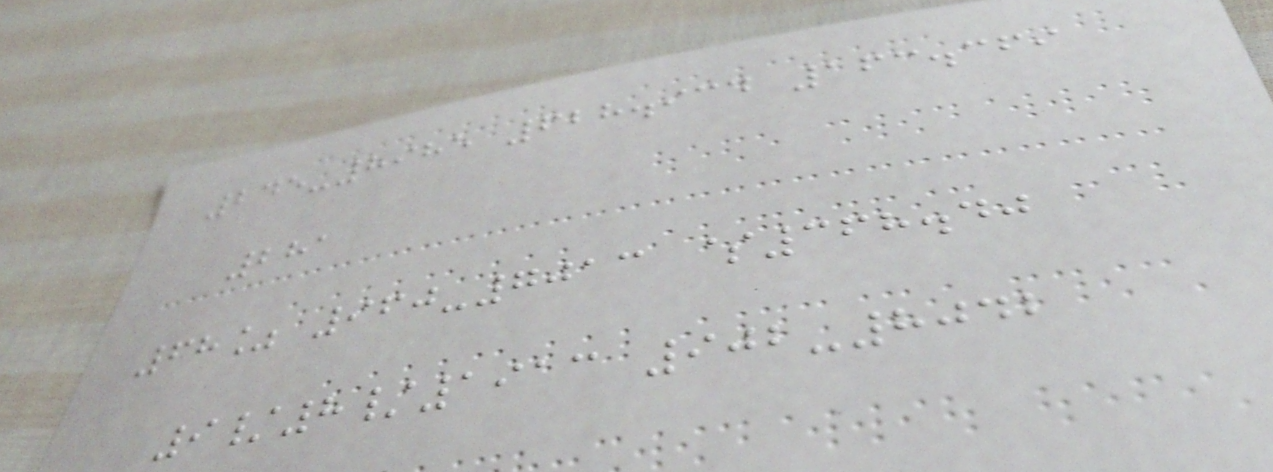245-8985 628.934 163.369
281
68% 960-7013 $368.40
9/8/1913 902-8042
